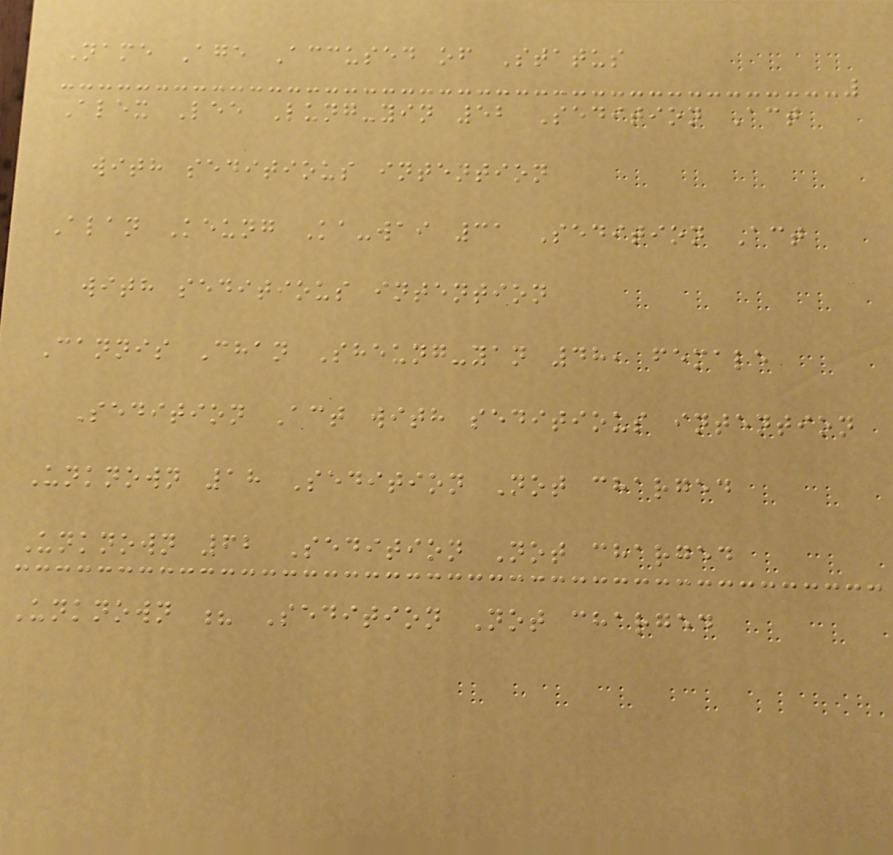Name Age Accused of Status
Alex Lee Lung-yin 52 Sedition Act
with seditious intention
Alan Keung Ka-wai 31 Sedition Act
with seditious intention
Cannis Chan Sheung-yan 48, female
Sedition Act with seditious intention
Unknown 18 Sedition Not charged
Unknown 62 Sedition Not charged
Unknown ? Sedition Not charged
